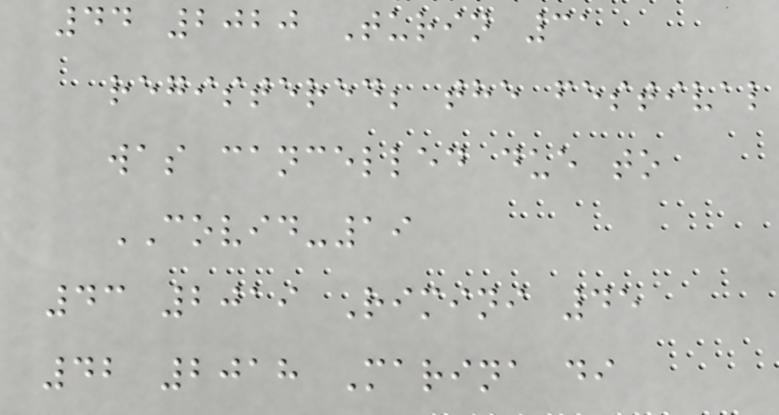44 2020 Turin 31
registered; the festival
was cancelled due to
COVID-19
43 2019 Rimini 45
42 2018 Marina di
